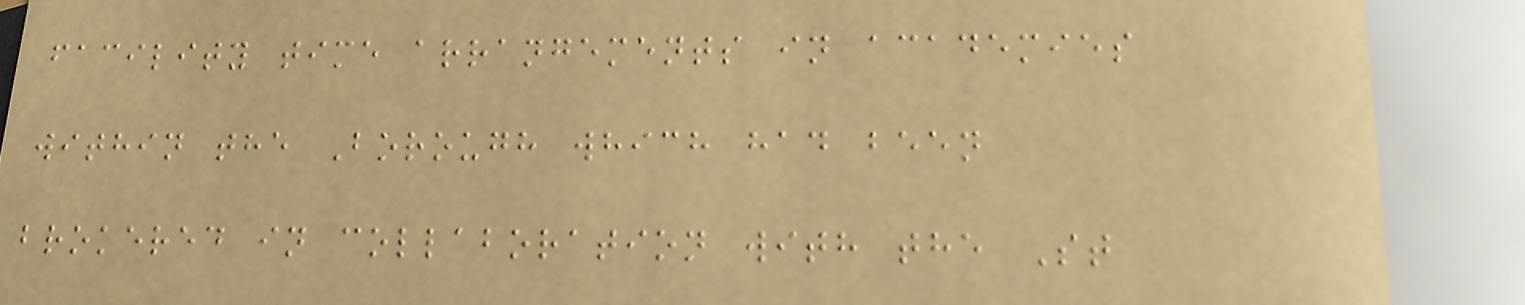facility time arrangements in academies
within the Borough which had been
brokered in collaboration with the St
